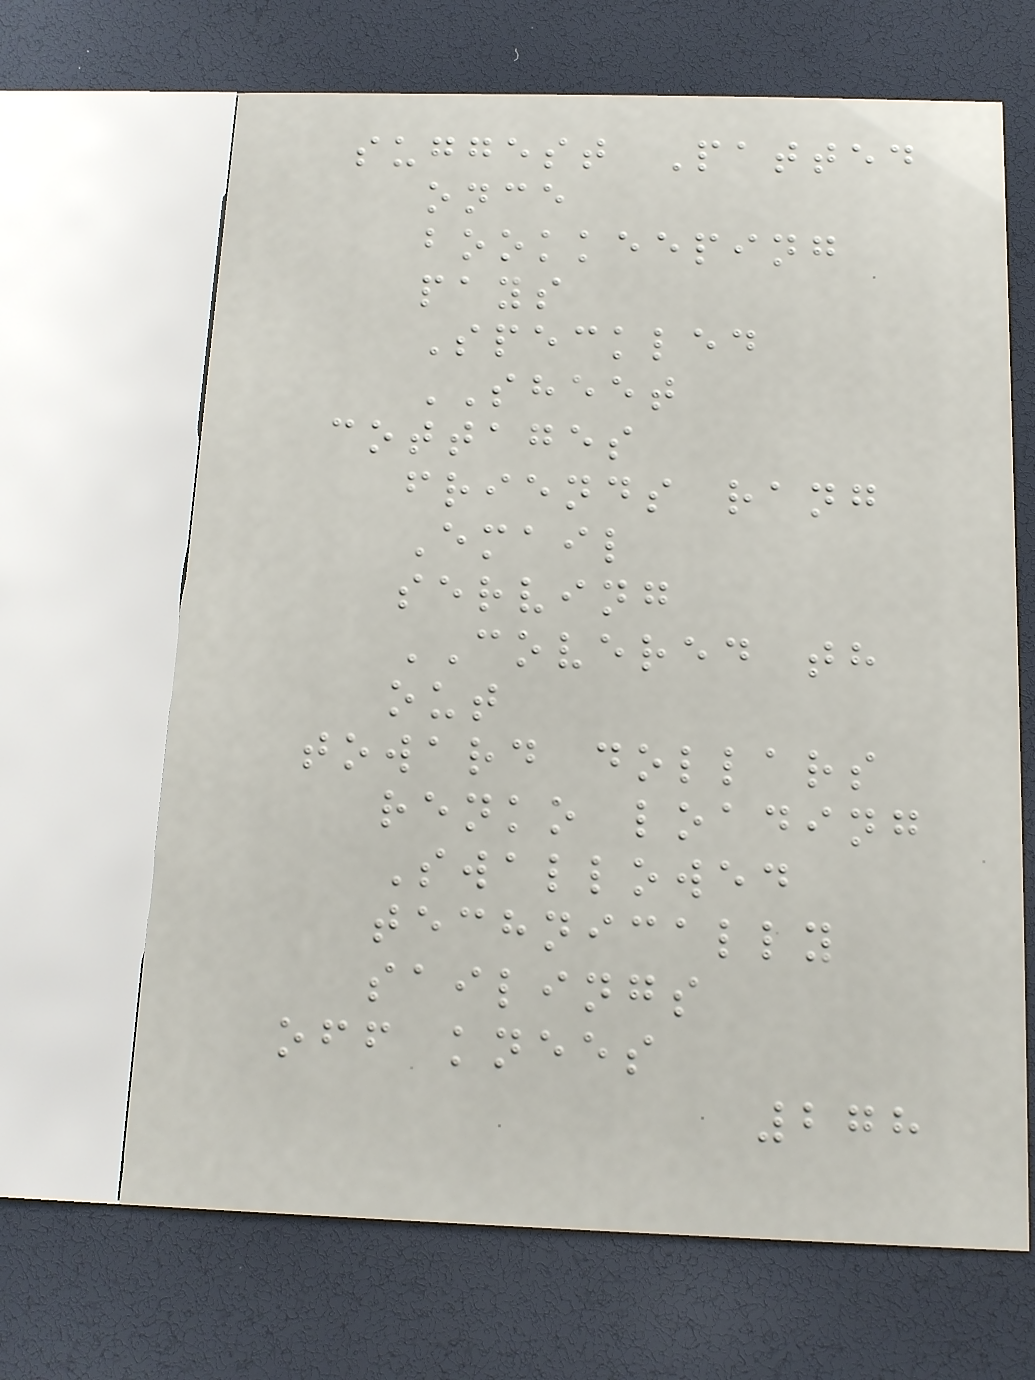suggest Patted
once
bookkeeping
pays
Speckled
SHEET
cottages
friends rang
Email
serving
COVERED th
out
toward dollars
renko loading
Swallowed
technically
sailings
off knees
278
